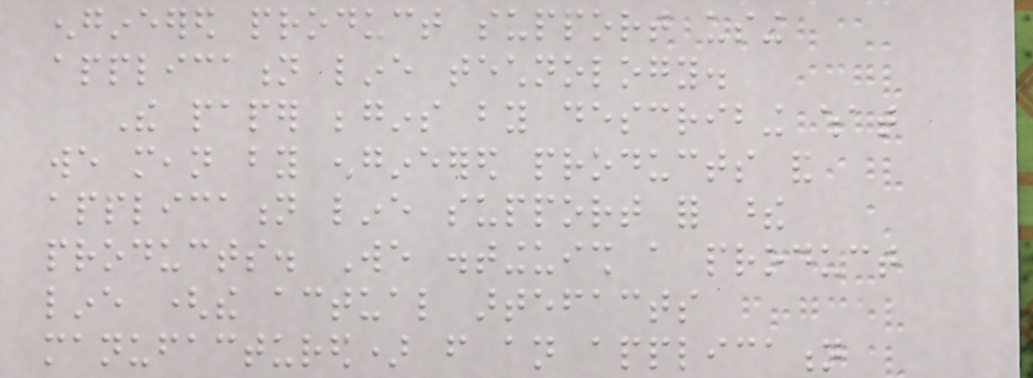engineered product support using
application line technology.
The paper begins by describing what
we mean by engineered products and
application line support for these
products. We distinguish a product
line (the actual artefacts
manufactured) from an application
